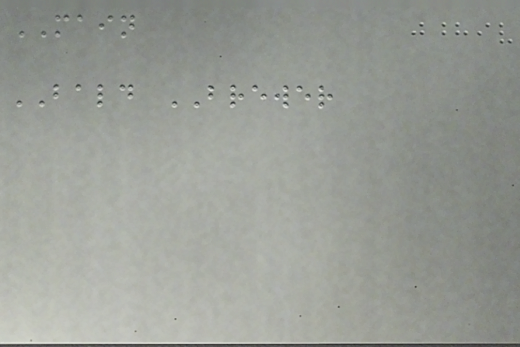MAIN
BALD BREWER
